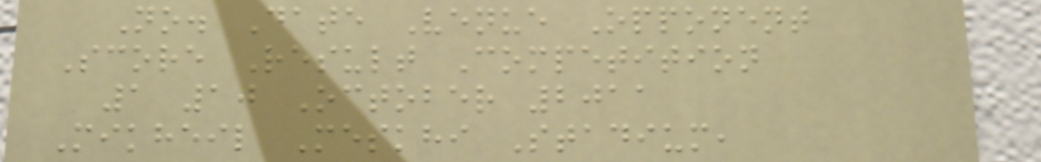No. Date Venue Opponent
Score Result Competition
1 10 October 2011
Mikheil Meskhi Stadium,
